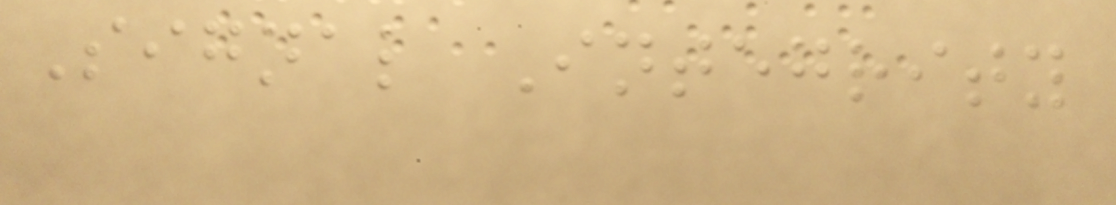Signal Integrity
